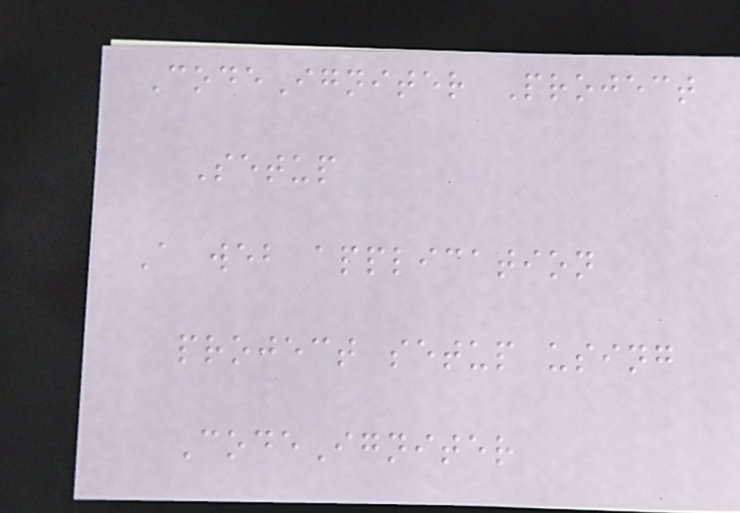CodeIgniter Project
Setup
A web application
project setup using
CodeIgniter
